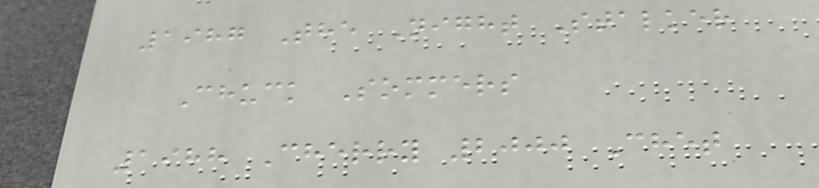1987 The Night Stalker
Chuck Sommers
1988 Cherry 2000 Chet
